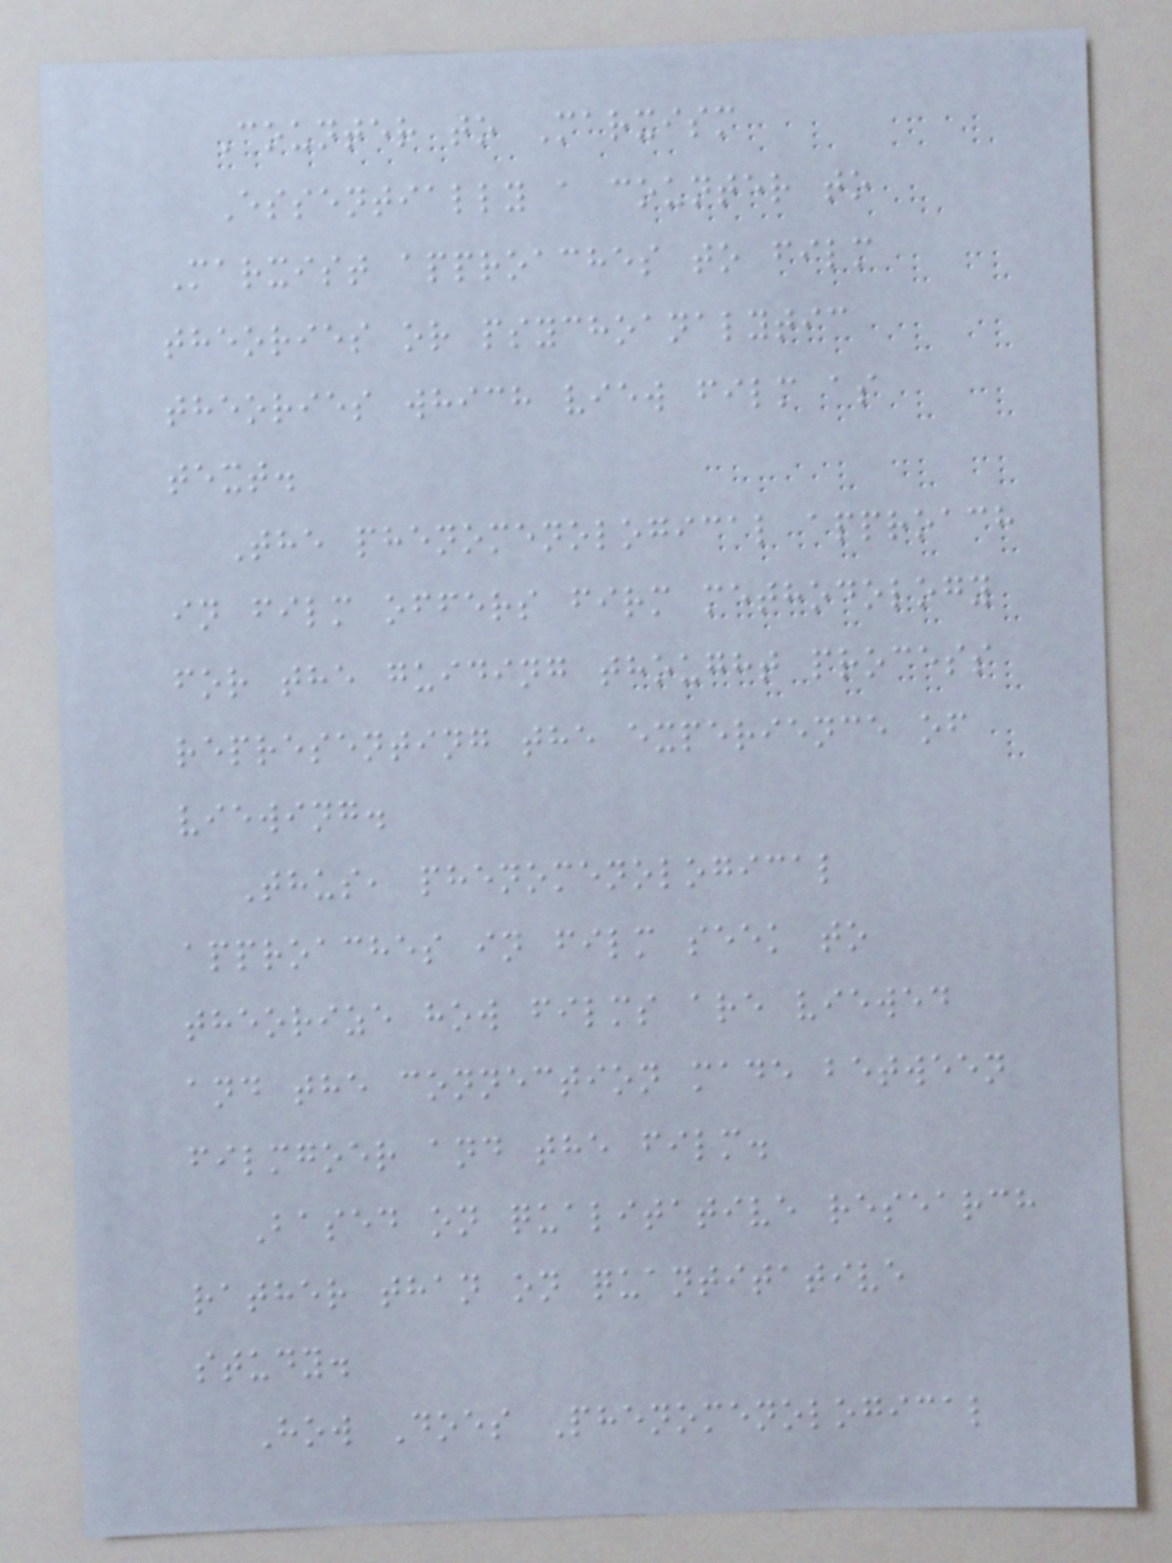Counter to Marxism
Essentially a counter to
Marxist approaches to film
theories or psychoanalytic
theories which view film as
text.
The phenomenological approach
in film offers firm methodology
for the guiding thought process
representing the experience of
viewing.
Thus, phenomenological
approaches in film seek to
theorize how films are viewed
and the connection made between
filmgoer and the film.
Based on qualitative research
rather than on quantitative
study.
How Does Phenomenological
